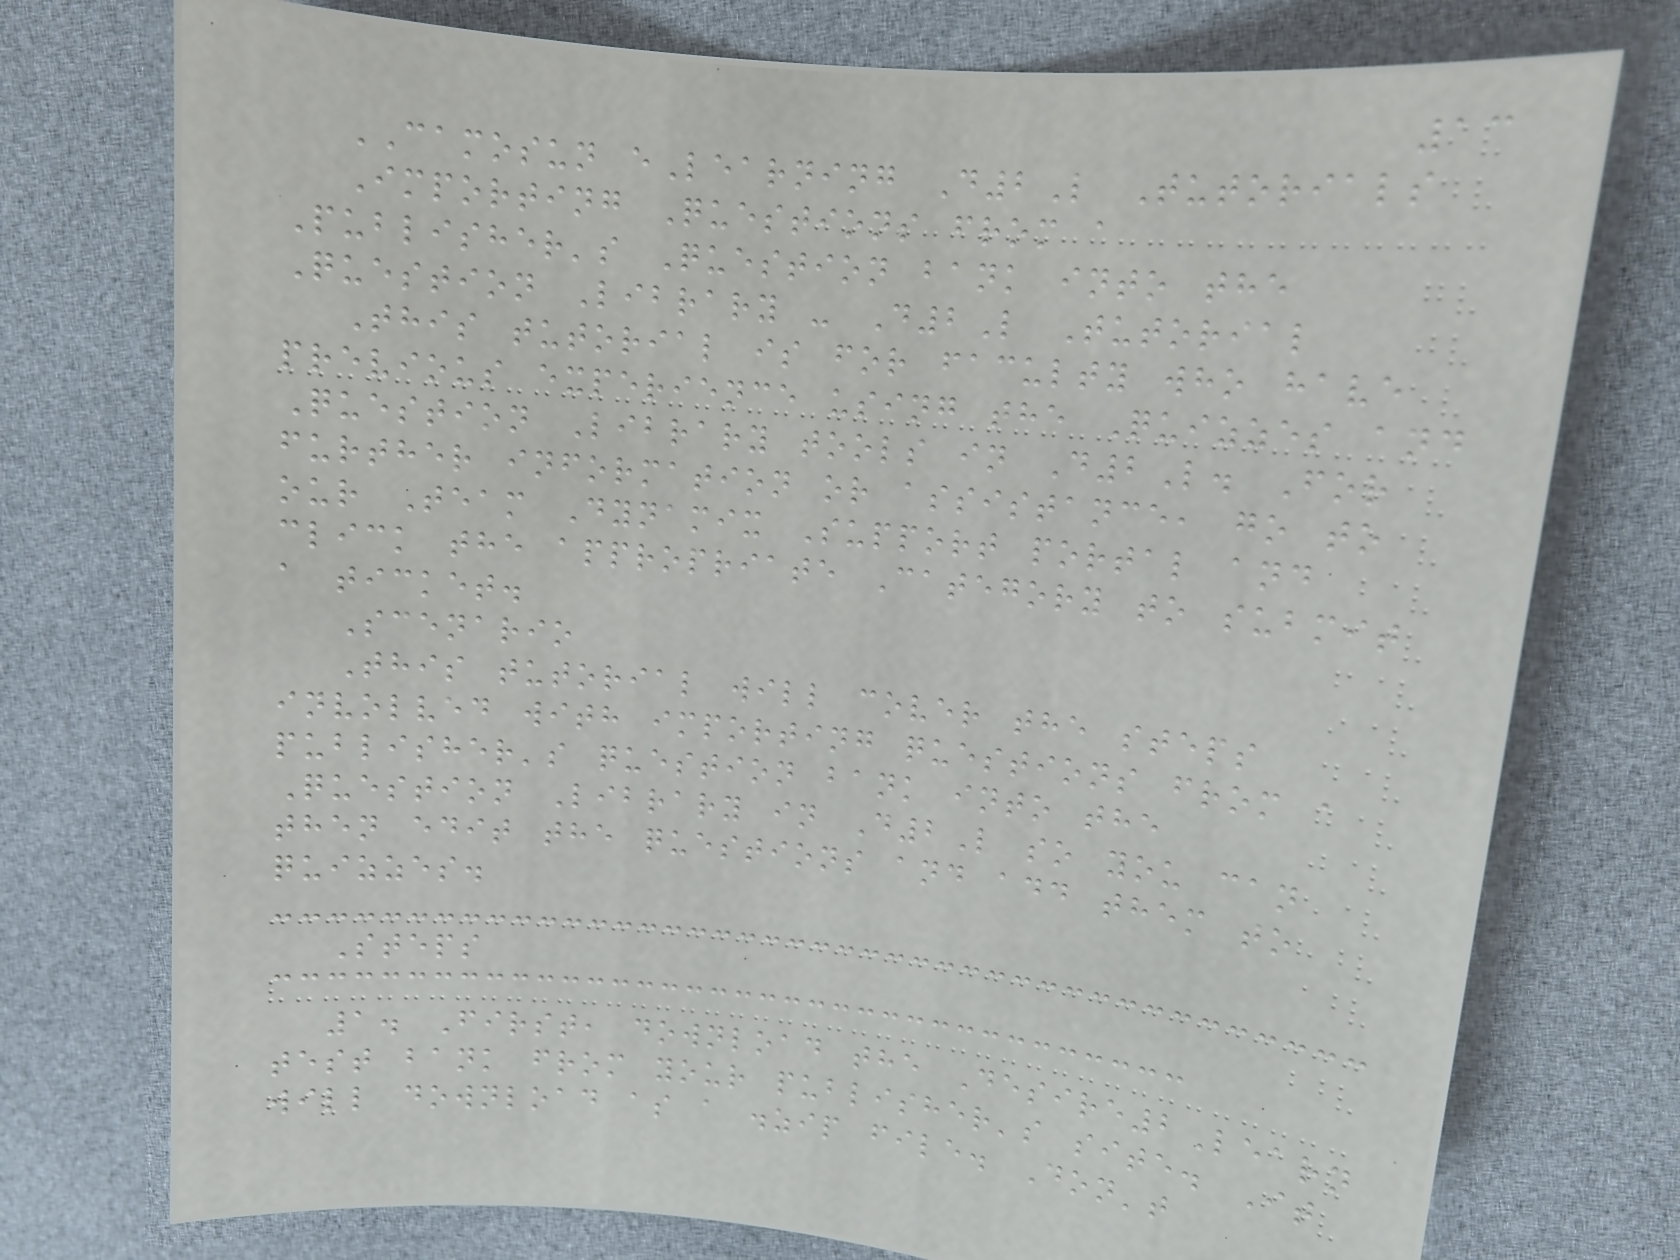13
CAMOSUN eLearning D2L Tutorials
Importing Questions from a
Publisher's Question bank into the
Question Library - D2L Tutorial
This tutorial is for faculty who have
previous experience using the Quizzes and
Question Library tools in D2L. For
further information or assistance, go to
our Team Dynamix Support portal and
click the appropriate Category to submit
a ticket.
Scenario
This tutorial will cover the steps
involved with importing questions from a
publisher's question bank into the
Question Library in D2L so you can
then edit the questions and add them to
quizzes.
Steps
1. First, download the Desire2Learn
test bank from your publisher's site. It
will download as a .zip file. Don't
